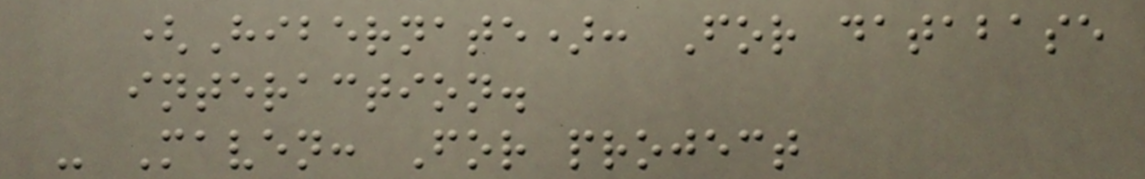(Hibernate): For database
interaction.
- Maven: For project
